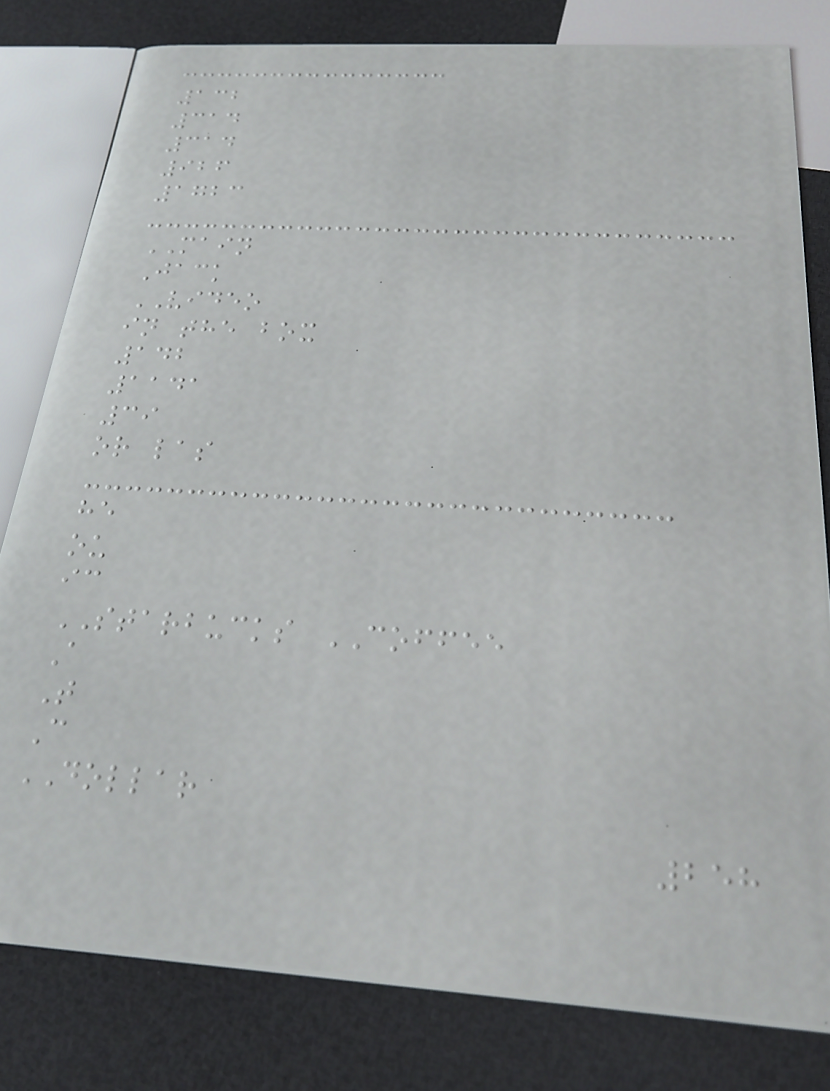132
314
314
926
1723
MAIN
Jack
VIDEO
in the box
142
1141
39
or las
he
ou
ic
STARBUCKS COFFEE
A
T
C
DOLLAR
258
